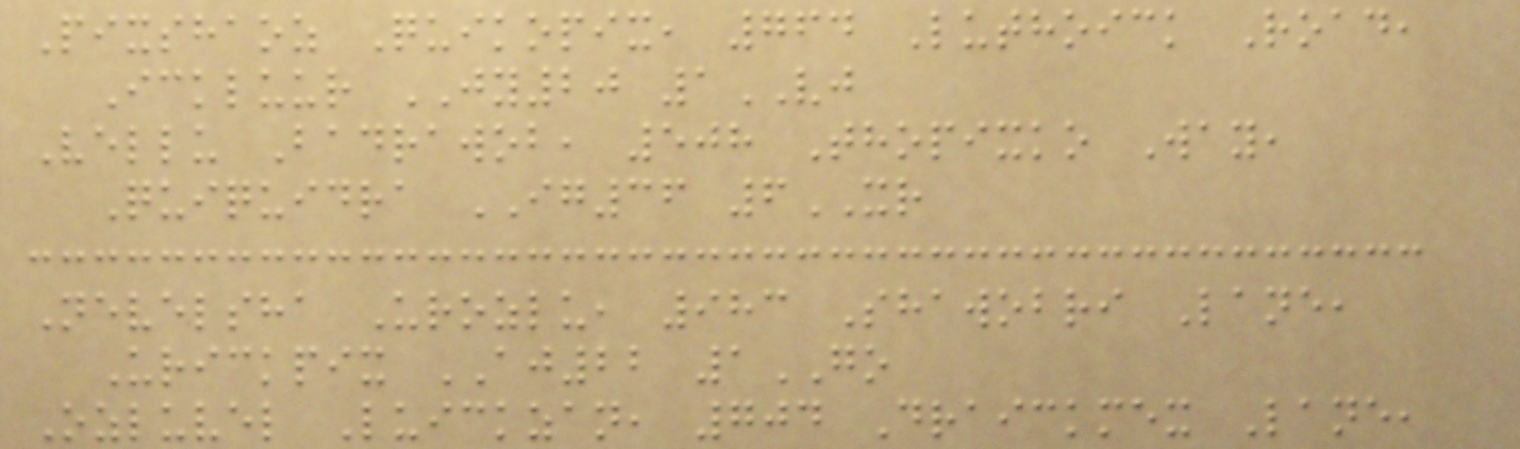Pixshaoz Quikopix, 764 Luthoick Road,
Ickluur JY20 1VJ
Vellu Badrawob, 508 Thopixko Way,
Quiquidra IG36 6XR
Nevelsha Urozlu, 983 Shawobri Lane,
Urickpix AJ22 1GO
Ozluvel Luickzan, 704 Draickmex Lane,
